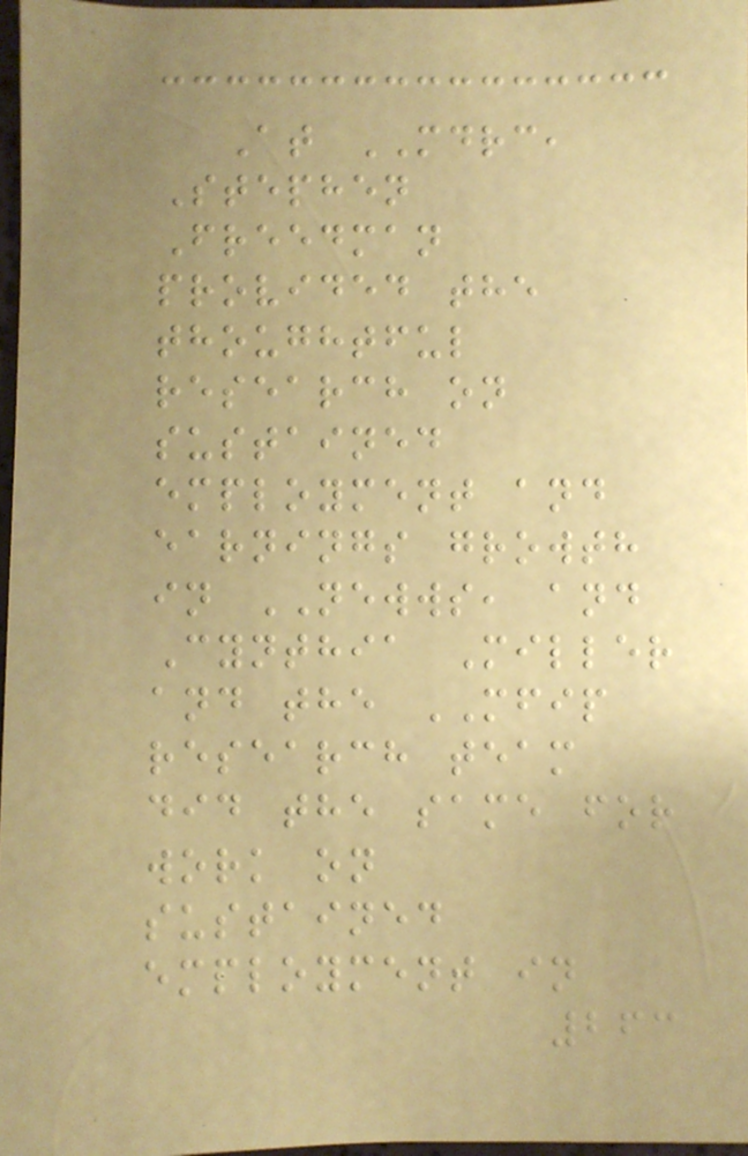At MDRC,
Stephen
Freedman
provided the
thoughtful
research on
sustained
employment and
earnings growth
in NEWWS, and
Cynthia Miller
and the MFIP
research team
did the same for
work on
sustained
employment in
263
